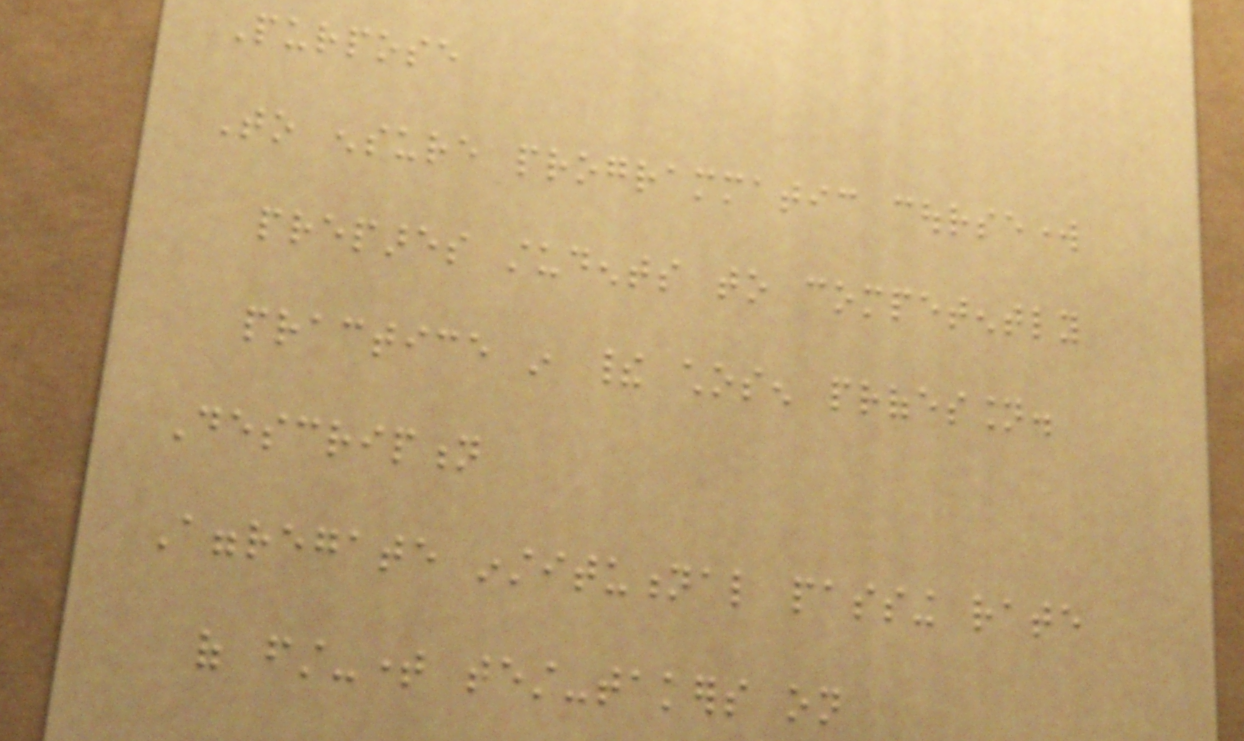Purpose
To ensure programmatic coursework
prepares students to competently
practice in their chosen profession.
Description
Aggregate institutional passing rate
of first-time test-takers on
